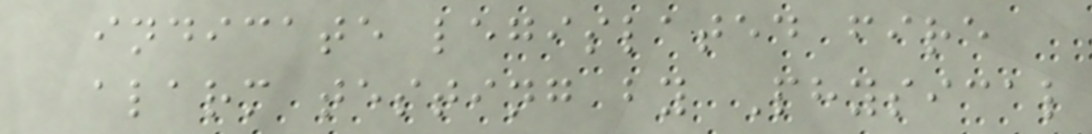indicate legislated fire
alarm testing by Physical
